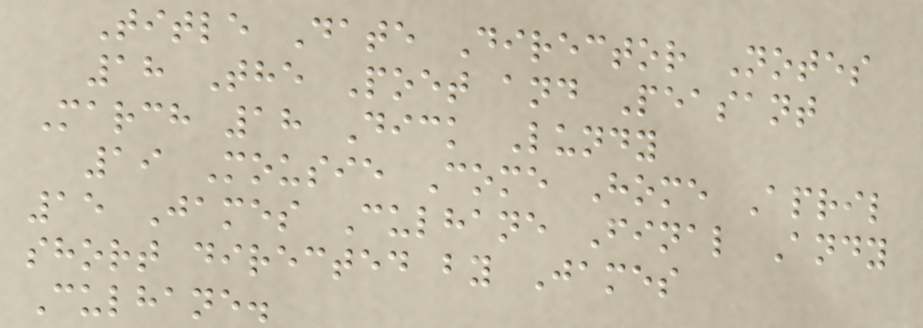Title Date Director Notes
18 The Poet and Peasant
March 18 Dick Lundy
19 Mousie Come Home April
15 James Culhane Final Andy
short directed by James
Culhane.
